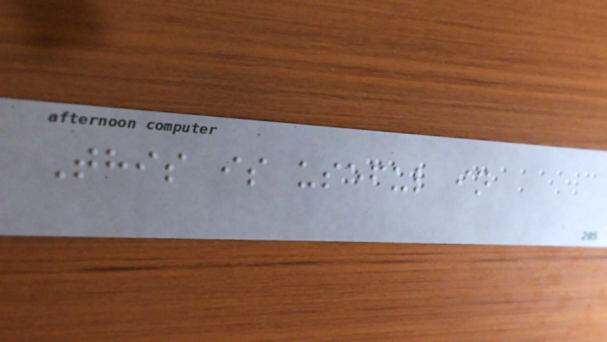This is useful in
